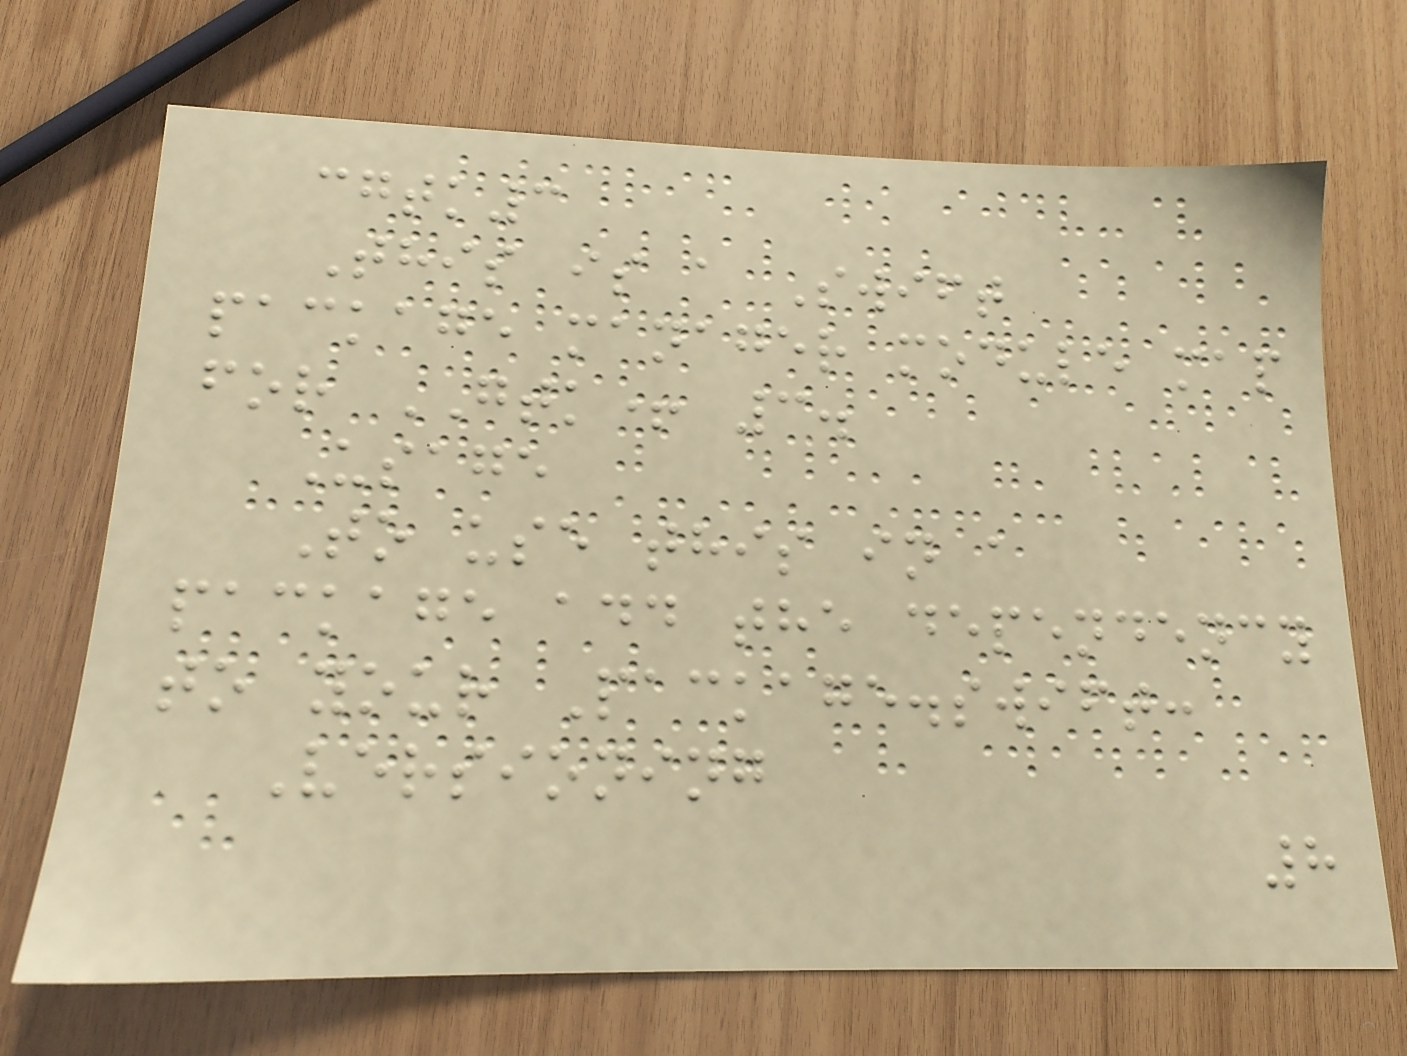cgtk3
This is a Swift
package manager module map
for GTK+ 3.
Usage
To use this in a
package add the dependency
to your Package.swift:
Versioning
8
